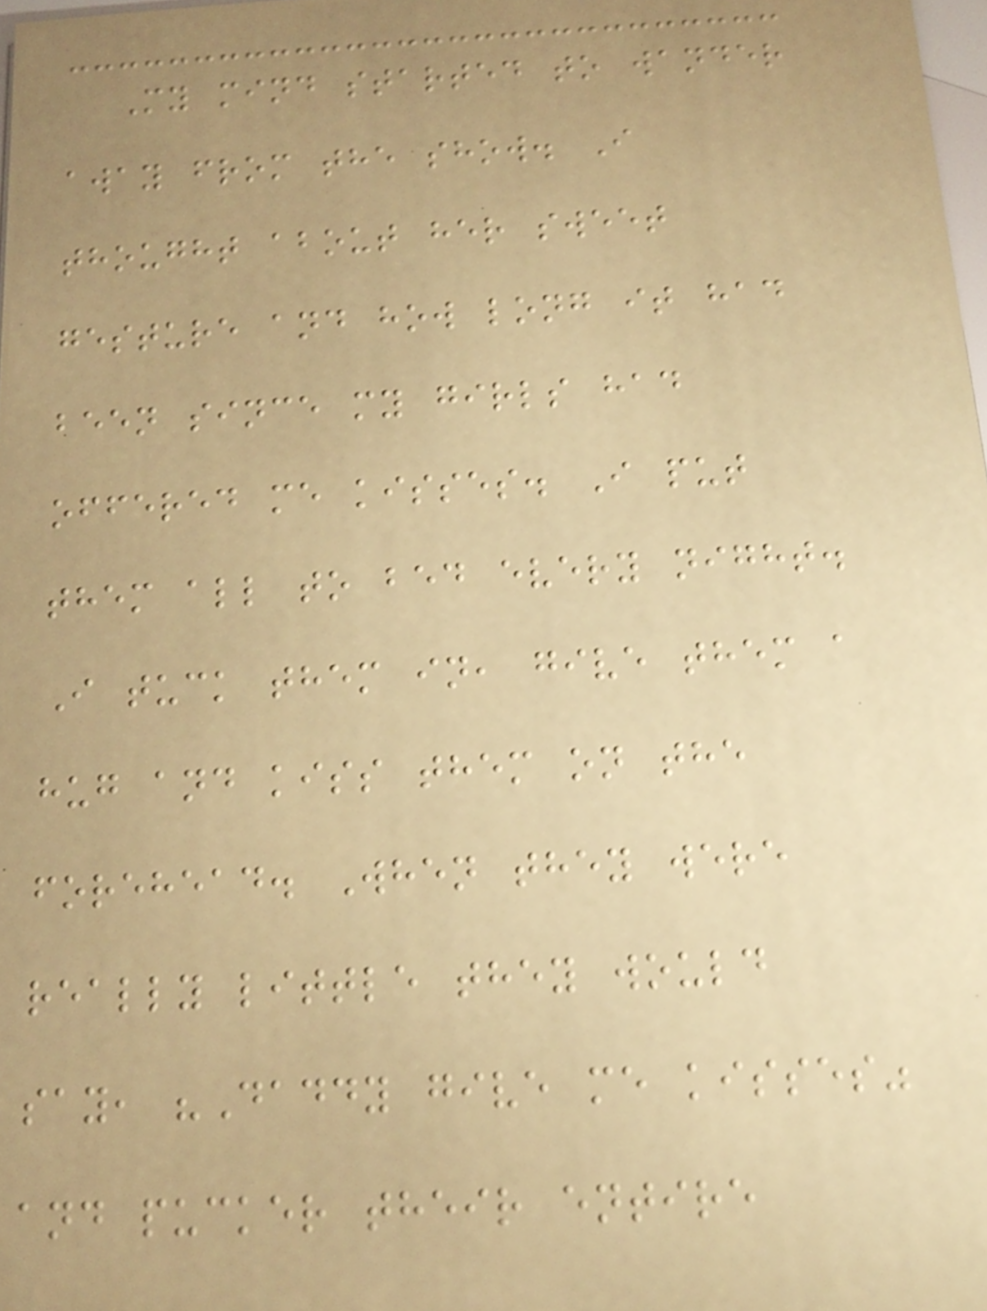My mind started to wander
away from the show. I
thought about her sweet
gesture and how long it had
been since my girls had
offered me kisses. I put
them all to bed every night.
I tuck them in, give them a
hug and kiss them on the
forehead. When they were
really little they would
say, "Daddy give me kisses"
and pucker their entire
